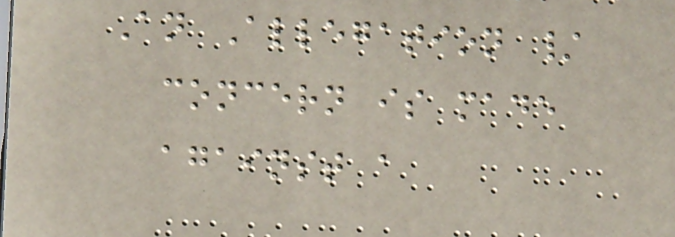An Allegation /
concern is made
against a
